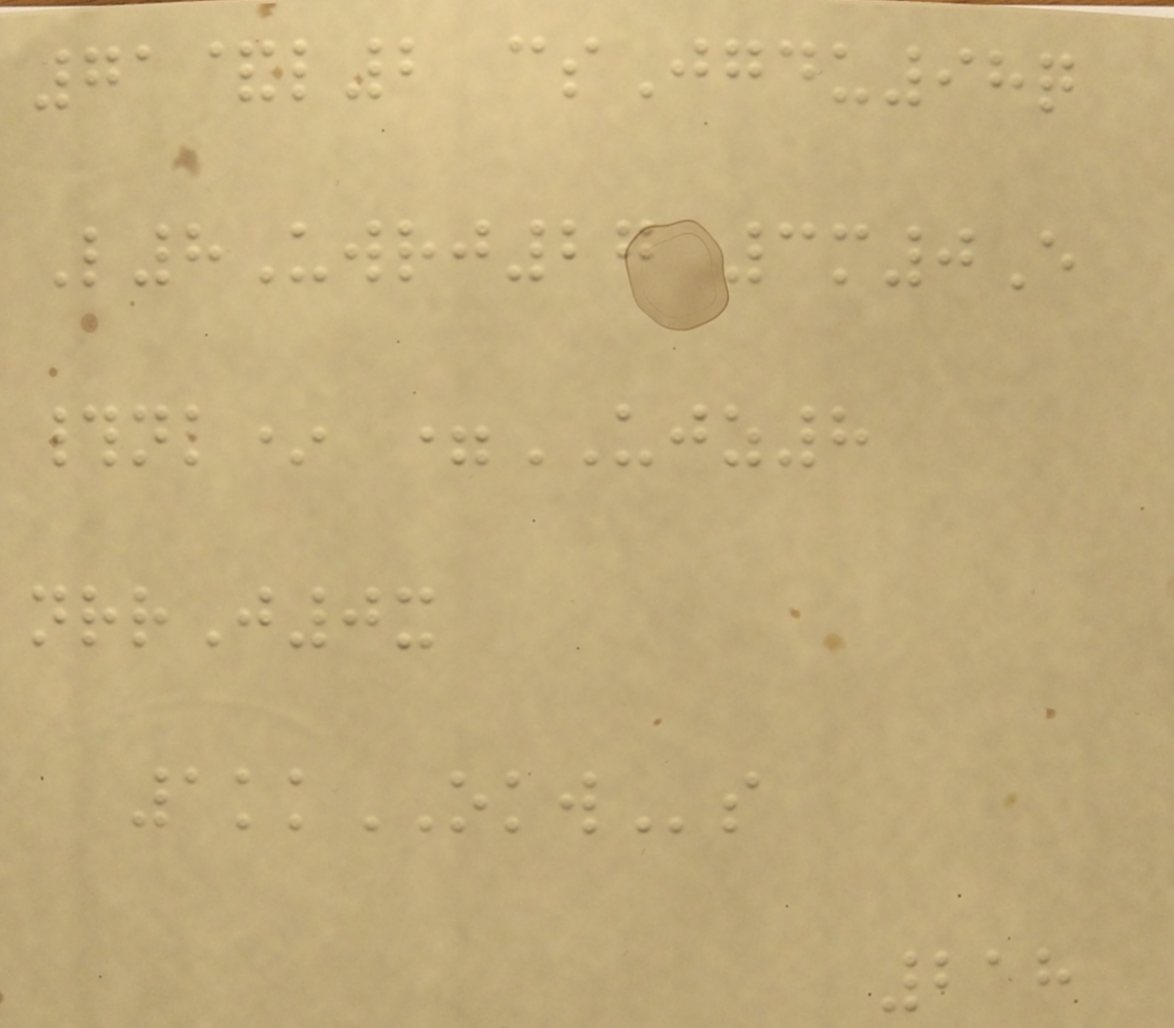71&l2 csJgdu98q
L8Uwrj27 3m0E
#nk* =UJZ8
nrrJ0x
1kkOKWs
218
